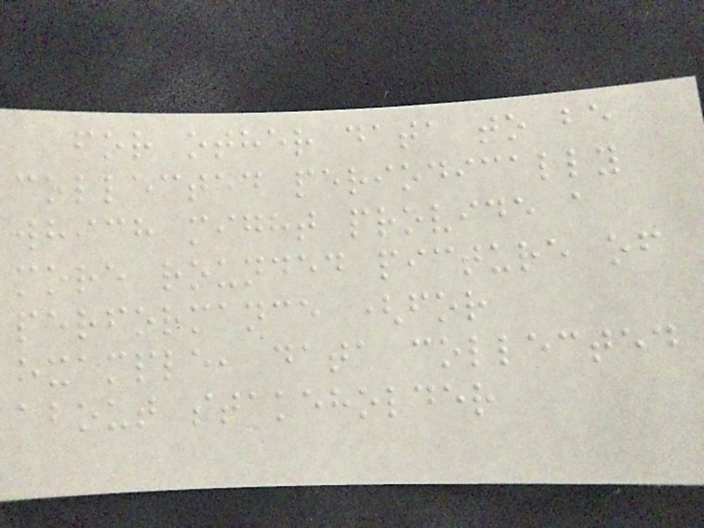for other data to be
collected periodically
which might provide a
more rounded picture of
performance (for
example, data collected
about stakeholder
